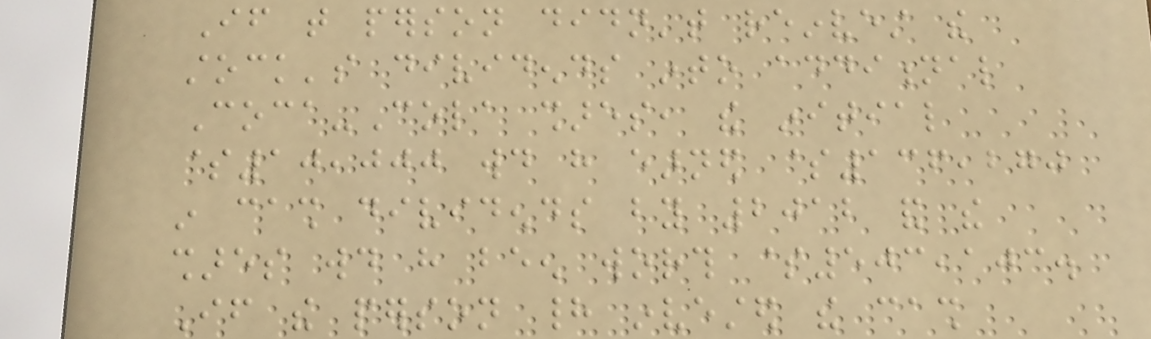If that person didn't reinvest the
stock's dividends into additional
Coca-Cola shares, the initial
$10,000 would have earned $136,270
in cash dividends by 2012 and the
shares would have been worth $503,103.
If the person had invested the cash
